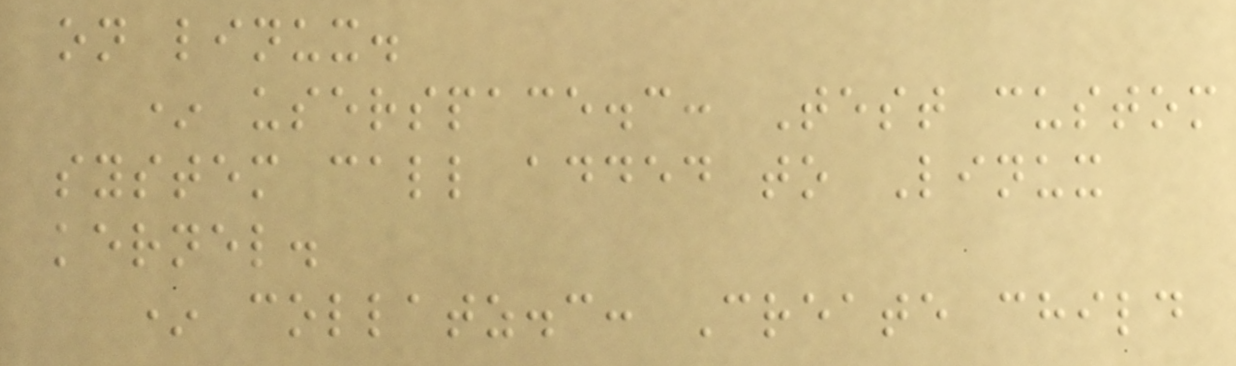on linux.
* userspace.c: Test custom
system call added to Linux
kernel.
* collatz.c: Create child
